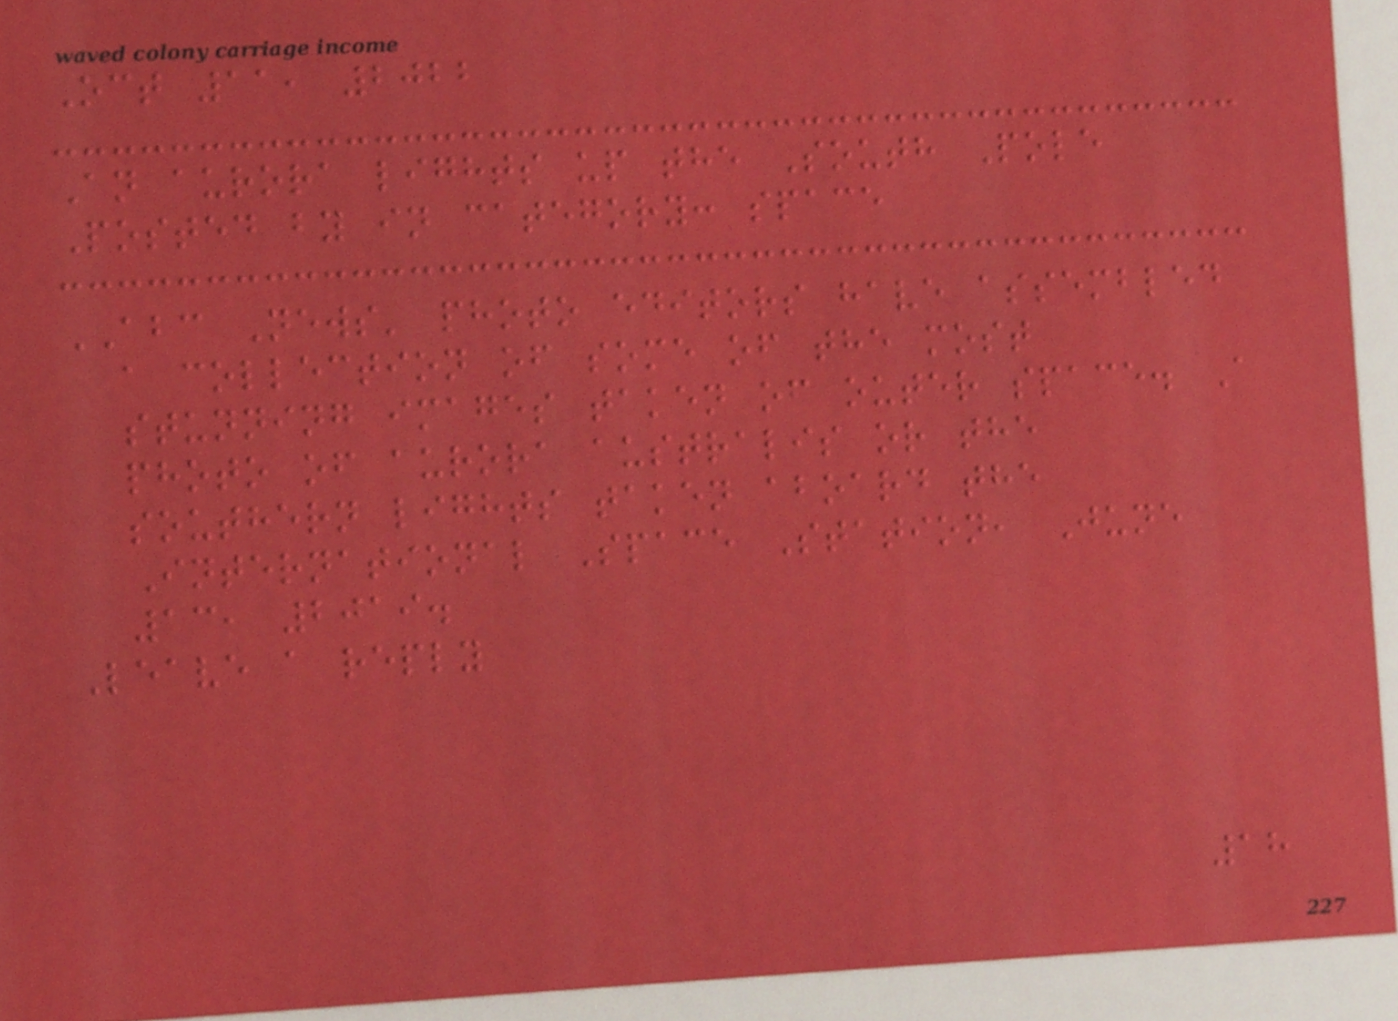Oct 11, 2022
An aurora lights up the South Pole
Posted by in category: space
ABC News' photo editors have assembled
a collection of some of the most
stunning images taken of outer space. A
photo of aurora australis or the
southern lights taken aboard the
International Space Station, June
13, 2019.
Leave a reply
18
